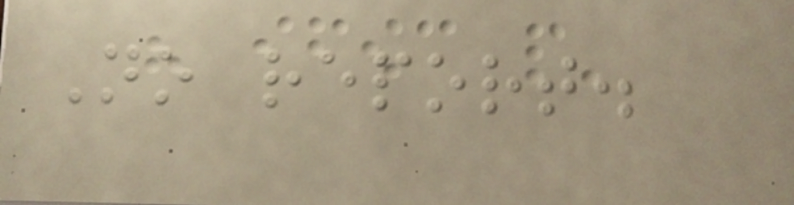No report.
